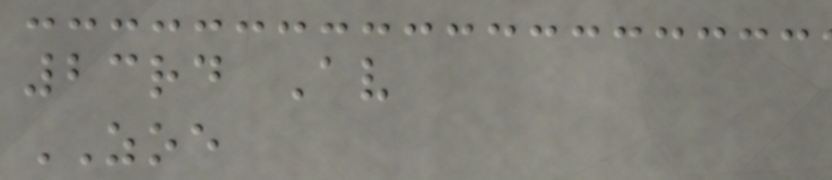23rd Av
ZOE
